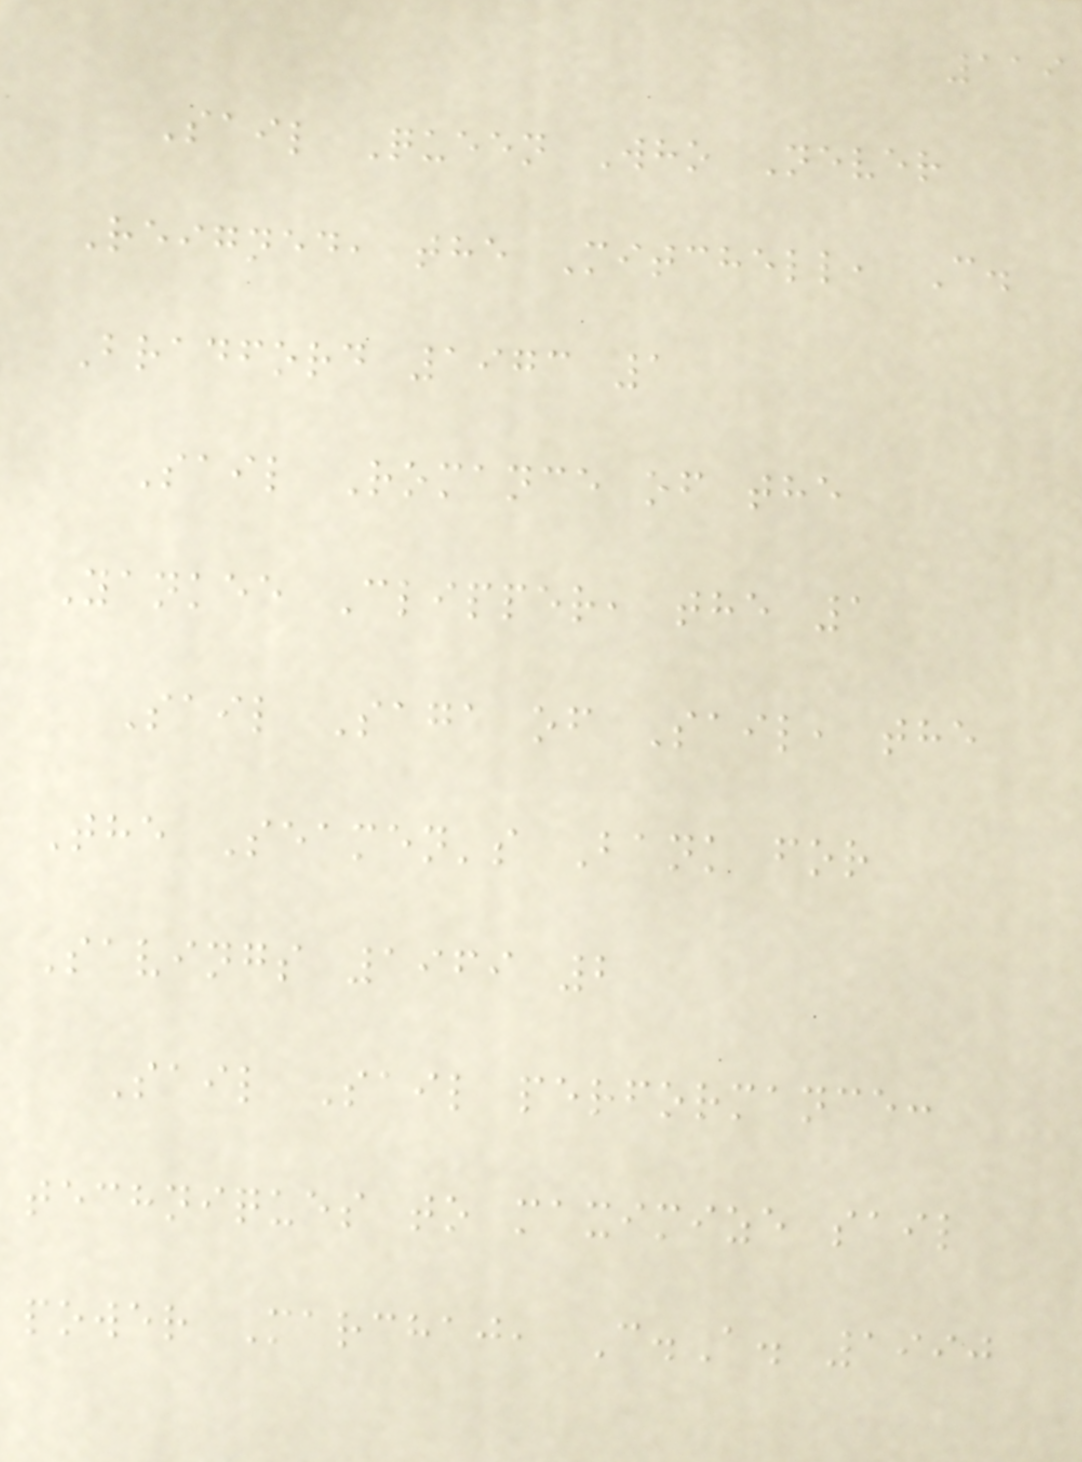119
Sail Queen Who Never
Reigned, the Mitchell, C.
Bradford 1973 1
Sail Romance of the
Yankee Clipper, the 1
Sail Saga of Sail, the
The Seamen's Bank for
Savings 1969 2
Sail Sail performance:
techniques to maximize sail
power Marchaj, C.A. 1990
